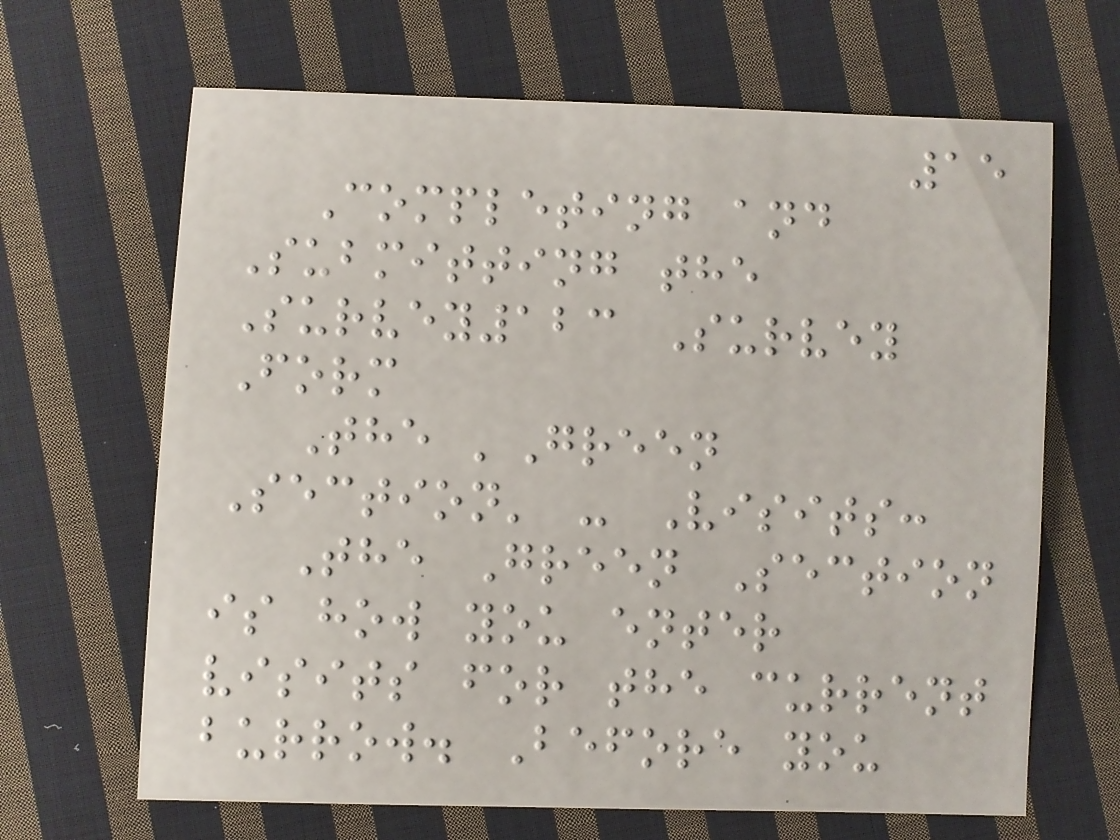15
Completing and
Submitting the
Survey123 Survey
Form
The 'Green
Section' - Visits:
The Green Section
is how you enter
visits for the current
burrow. Before you
